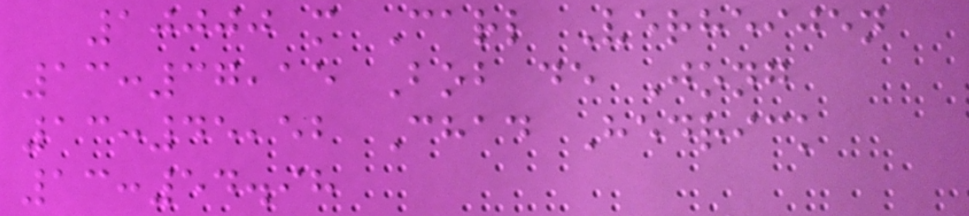10000 m Carl Verheijen
13:37,15 Bob de Jong
13:45,52 Chad Hedrick
13:54.98
